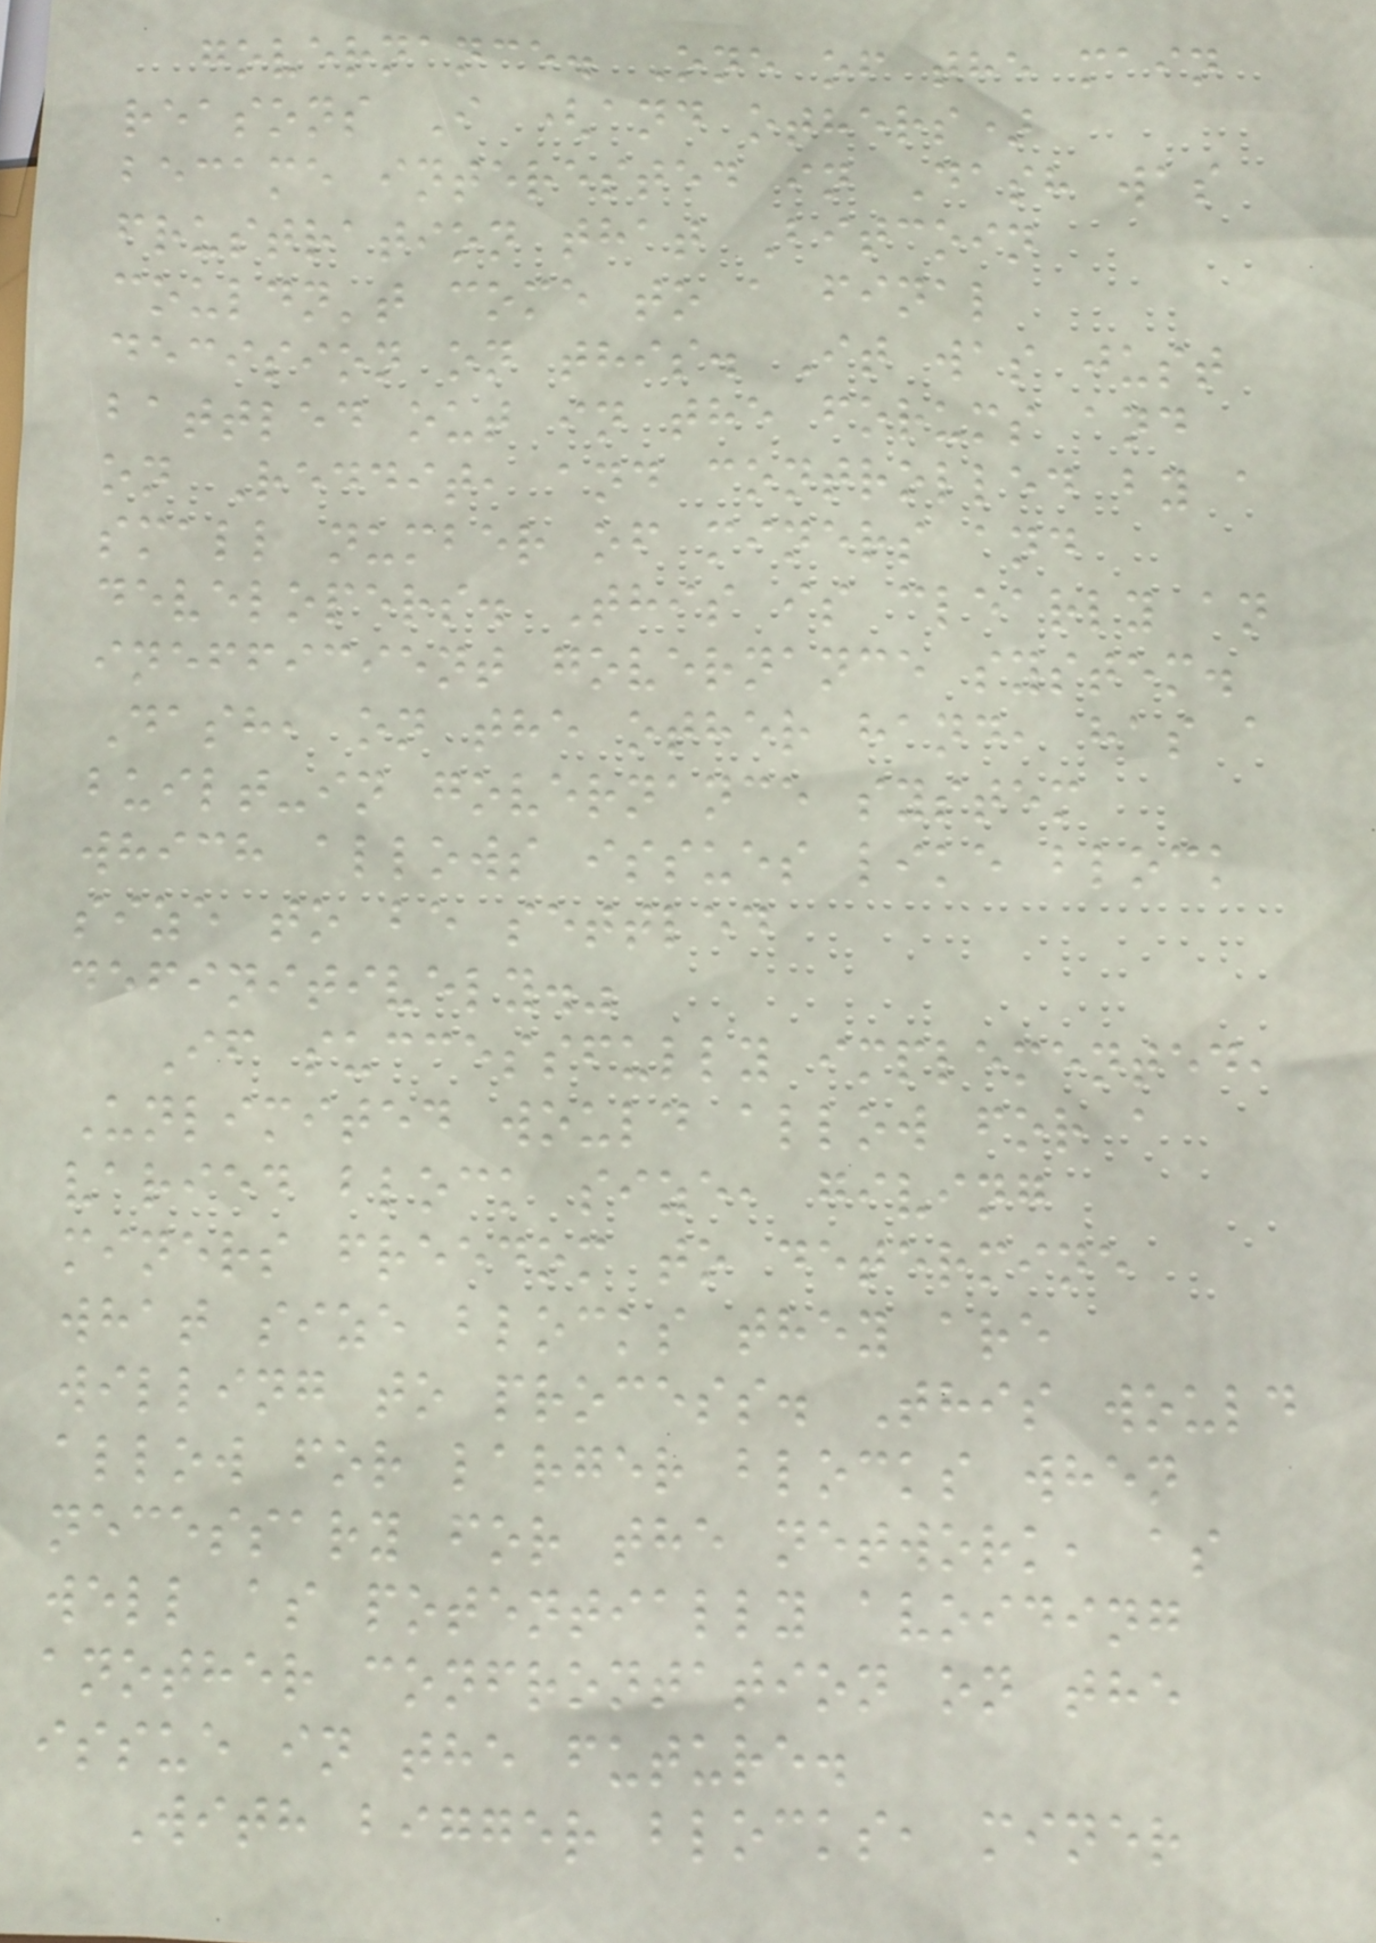governance. One of the main
reasons I (and others)
became interested in Dash was
frustration that Bitcoin
couldn't come to a final
decision on this. It was just
battled out in the forums and
on Reddit, and controlled by a
small number of miners and
developers. This is clearly an
inefficient governance system.
Dash, on the other hand, has a
built-in governance system
which allows issues like block
size to be settled
definitively."
If successfully implemented,
Unlimited would allow for a
varied block size, giving
miners freedom to determine
what size blocks they are
willing to process. This would
allow for larger blocks when
necessary for the network, as
well as potentially avoiding
another confrontation on the
issue in the future.
With bigger blocks, miner
